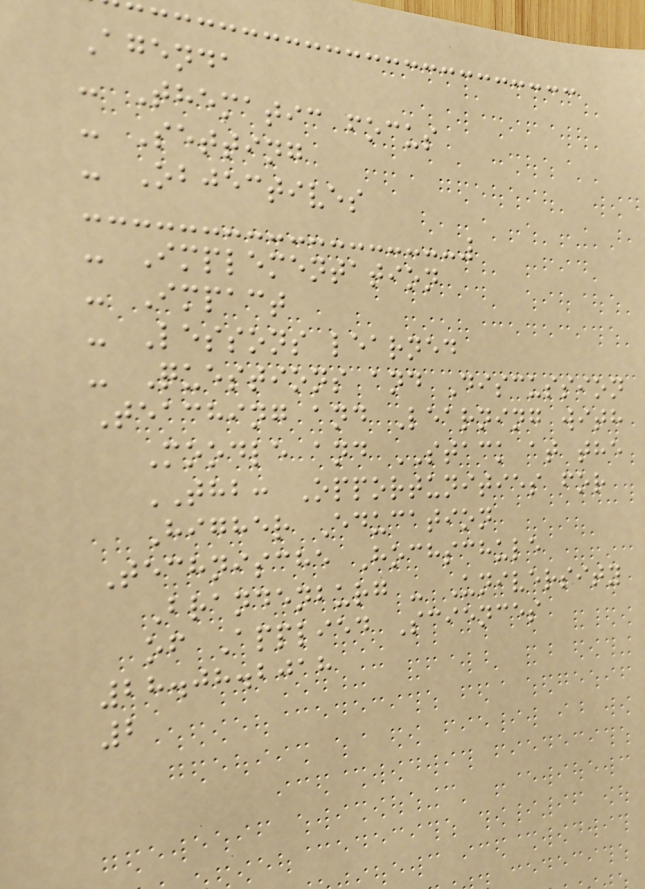Agenda
- Thematic focus
- Setting
- Objectives
- Implementation
- Impact
- Lessons learned
- Questions and Discussion
Teaching and Learning with
Moodle and STACK at the
THB: Opportunities for
Higher Education
Technische Hochschule
Brandenburg - University
of Applied Sciences
28.08.2018
2
